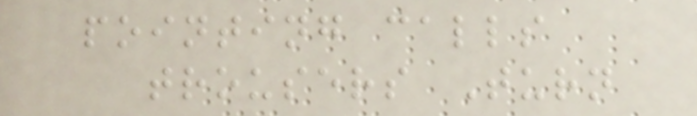pointing calls
trousers Turn
